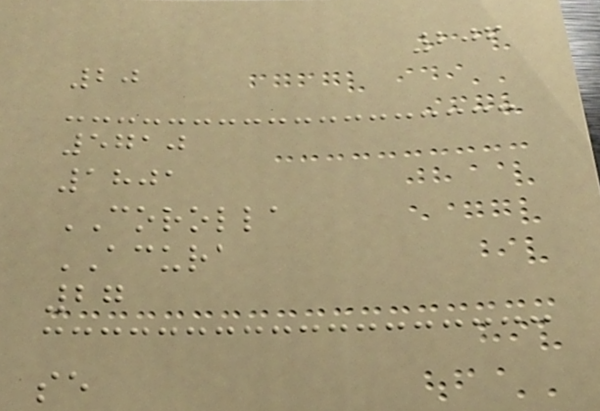206
20
5710
1801
COROLLA
ACURA
27
se
